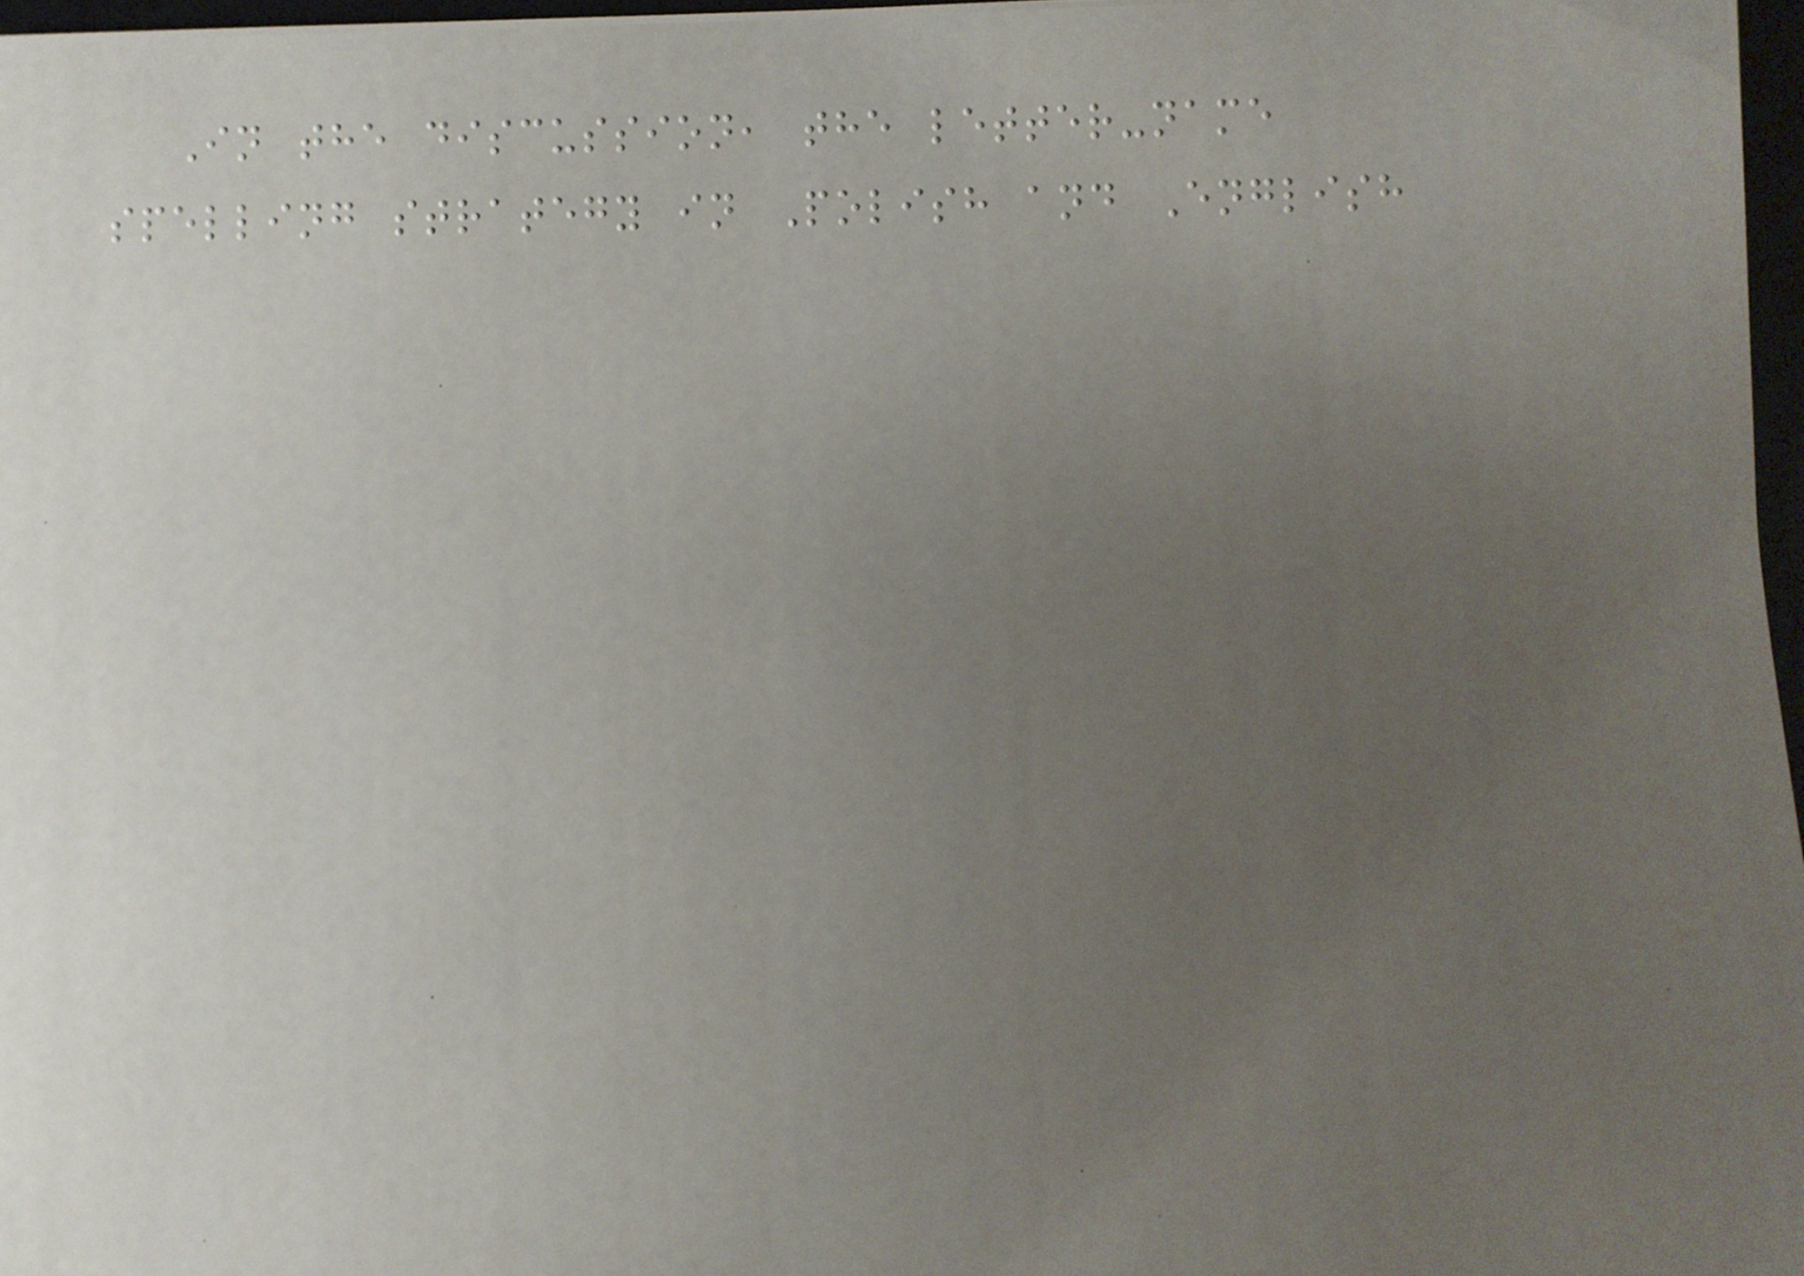In the discussion, the letter-name
spelling strategy in Polish and English
